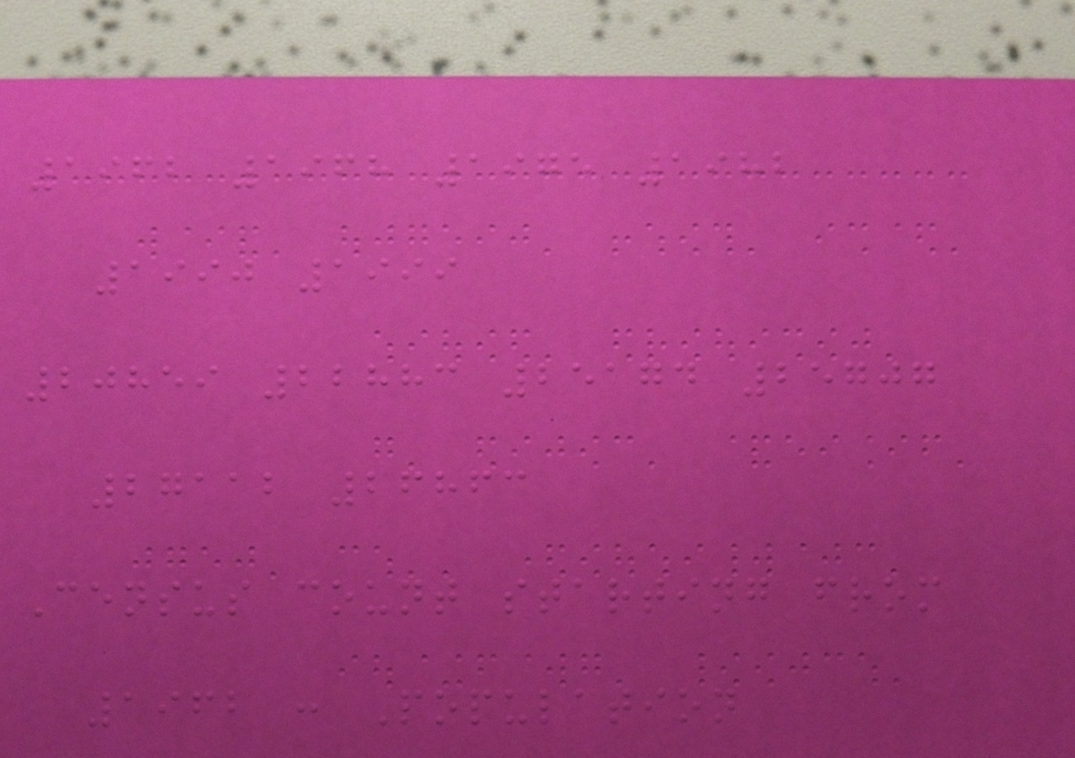1962 1968 1975 1982
1990 1999
20859 22883 25174 25707
27112 26863
Census count starting from
1962 : Population
